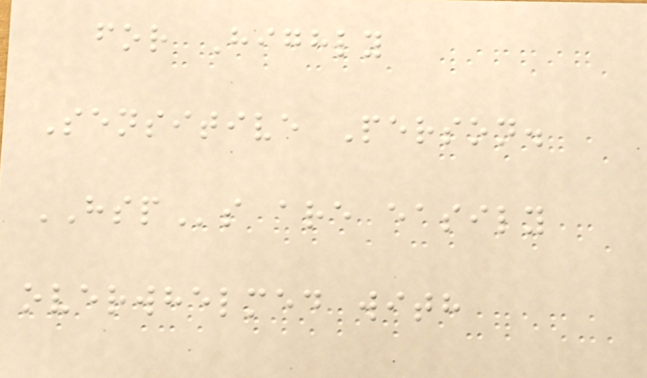for Highly
Sensitive Person.
HSPs are easily
overwhelmed with
